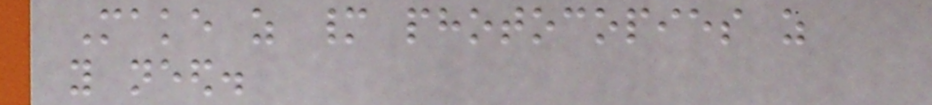Make as many photocopies as
you need.
